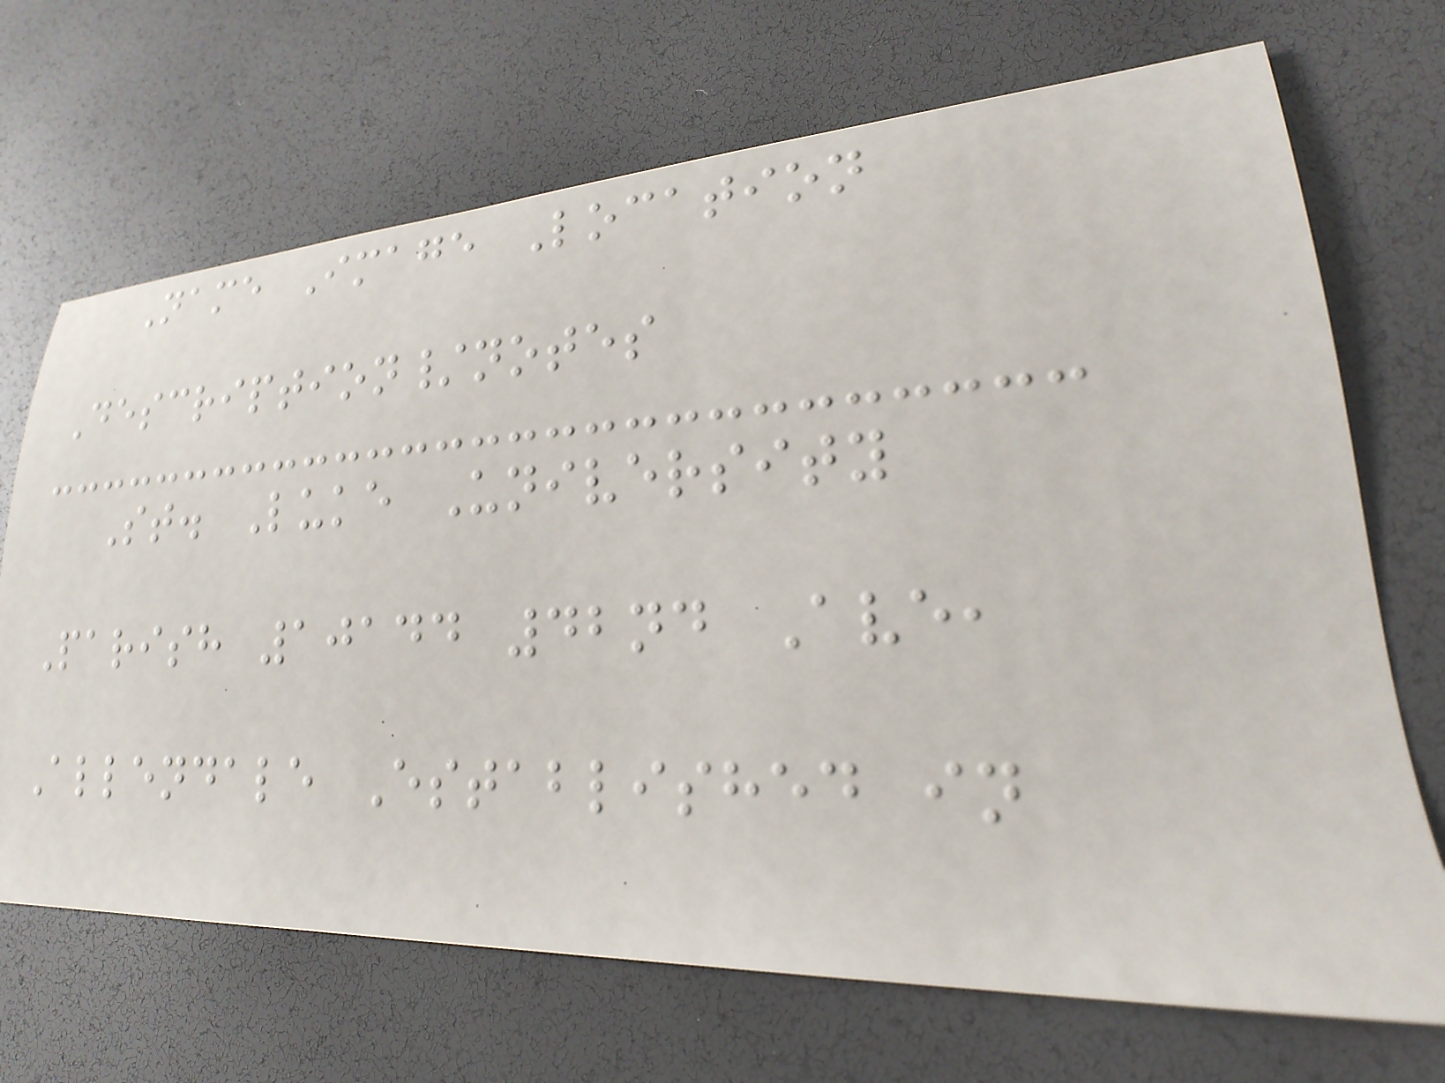Name Image Location
Description/notes
St. Luke University
Parish 10144 42nd Ave,
Allendale Established in
